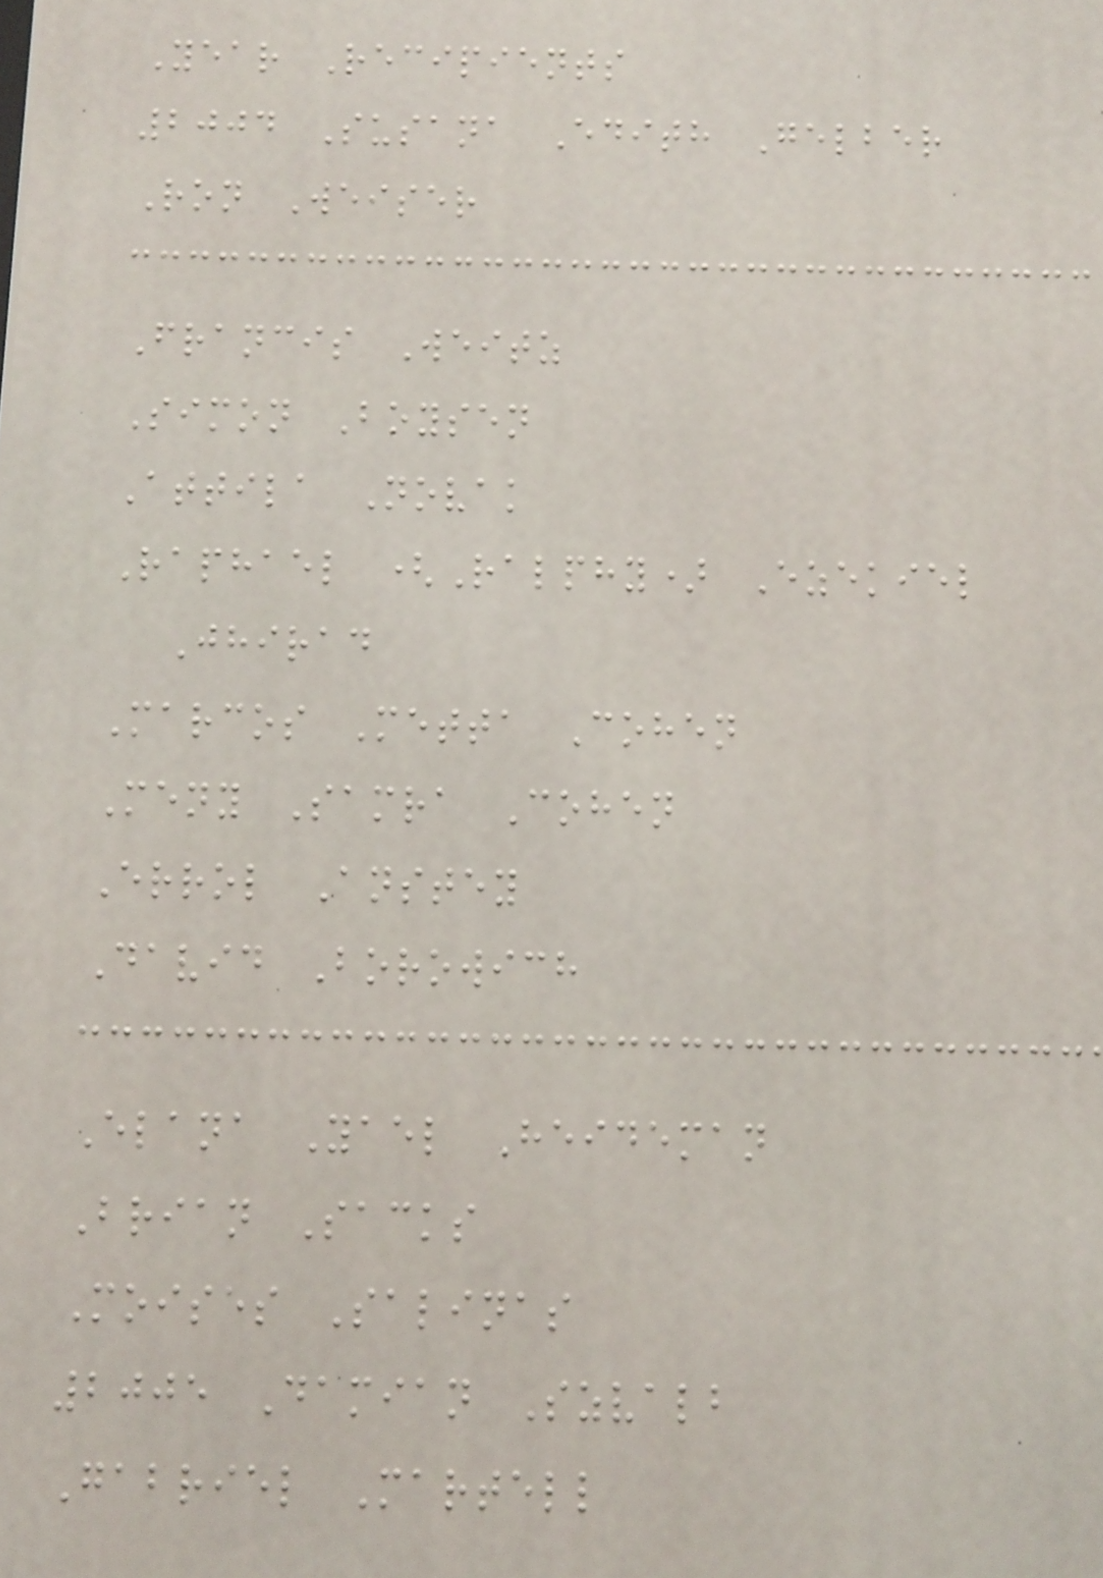Year Recipients
2004 Susana Edith Gelber
Ron Weiser
Francis Weitz
Simon Boysen
Attila Novak
Raphael (Ralphy) Ezekiel
Jhirad
Marcos Metta Cohen
Meny Samra Cohen
Errol Anstey
David Borowich
Elana Yael Heideman
Brian Sacks
Moises Salinas
2005 Damian Szvalb
Gabriel Martell
